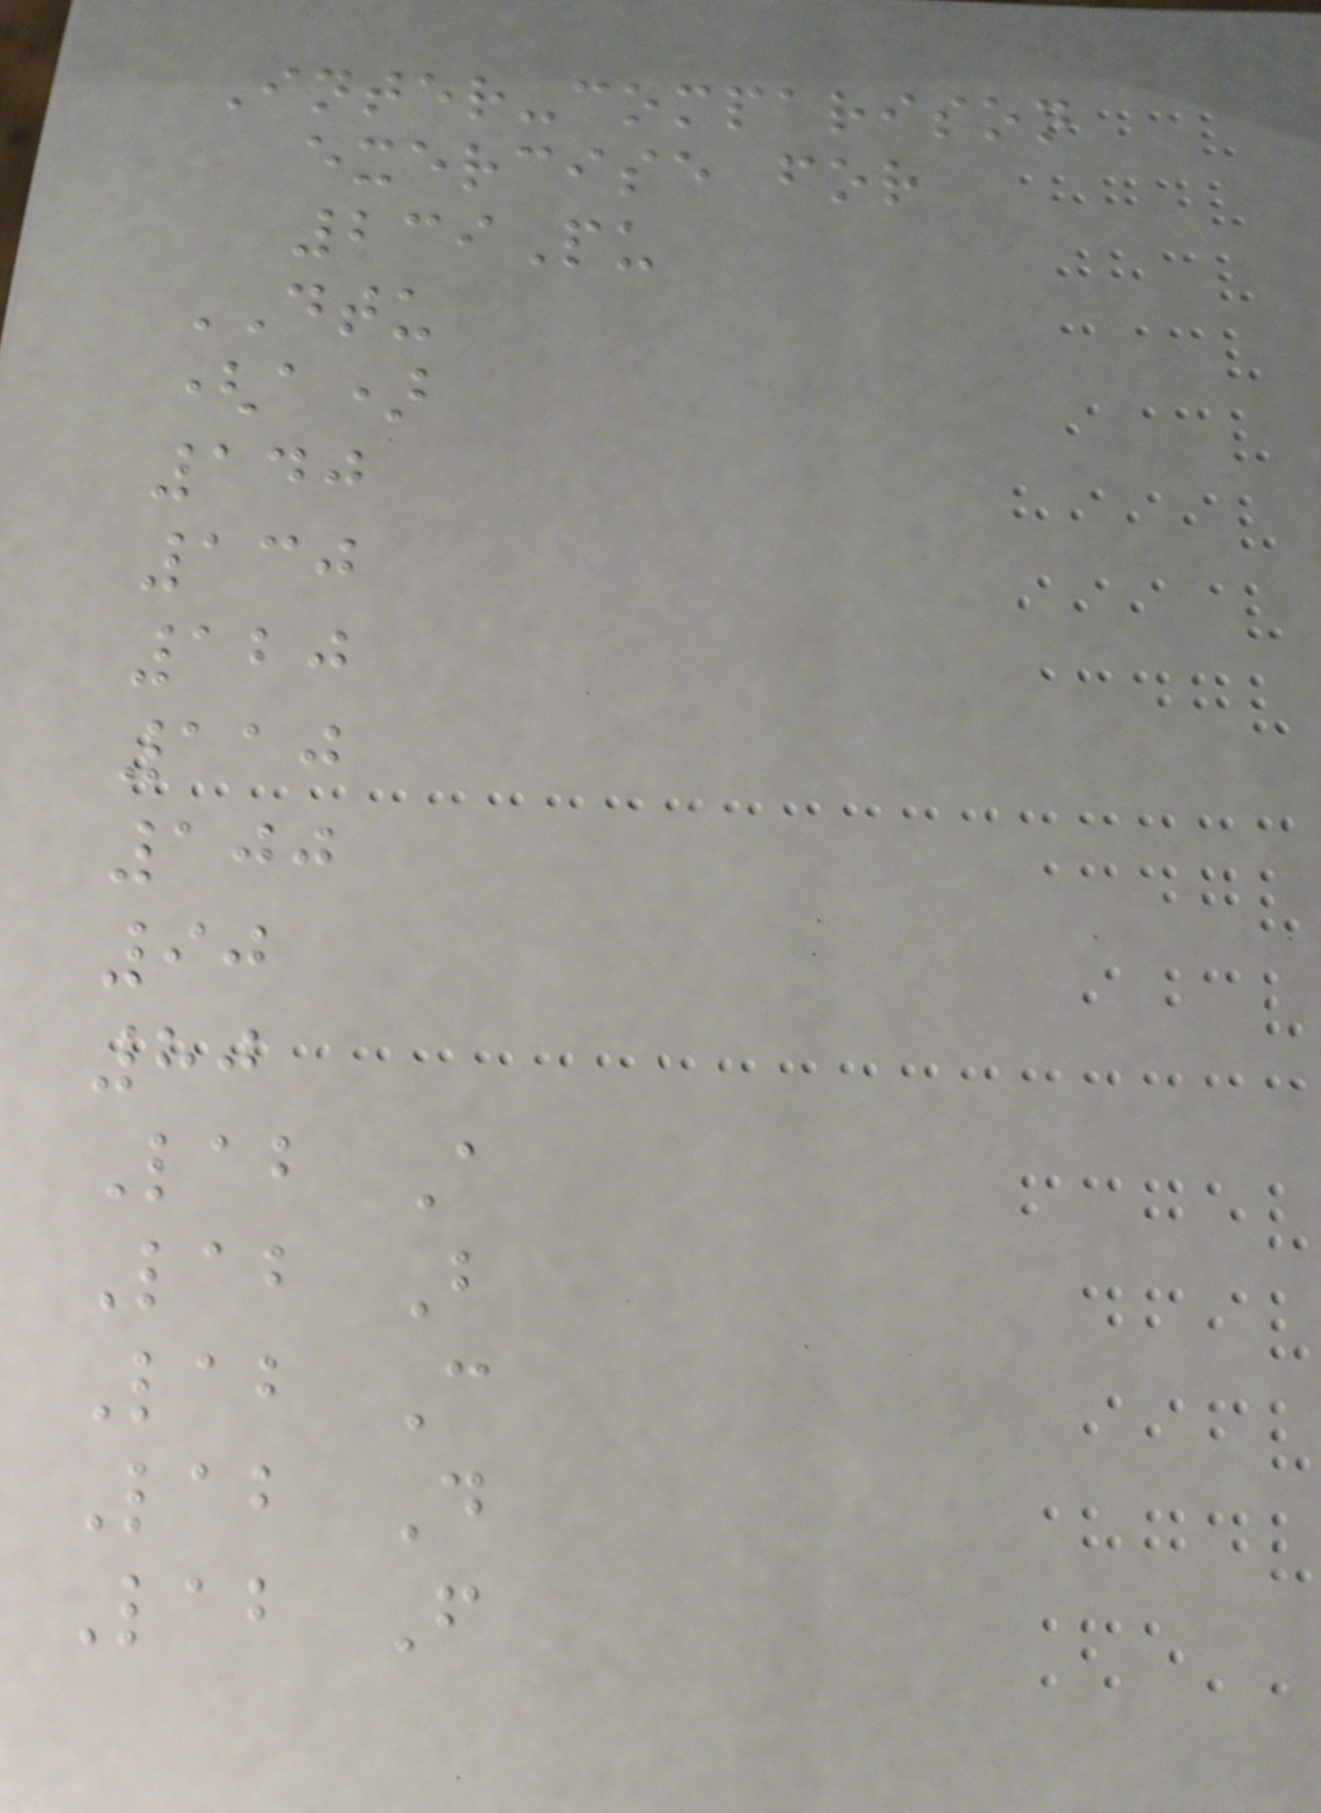Inter-comparison
exercise for
239Pu
DTU
(a)
140
130
120
110
100
90
80
Lab A
Lab B
Lab C
Lab D
Lab F
